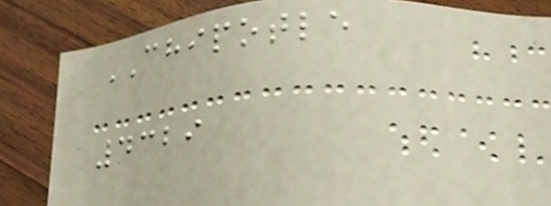CHIPOTLE
4329
